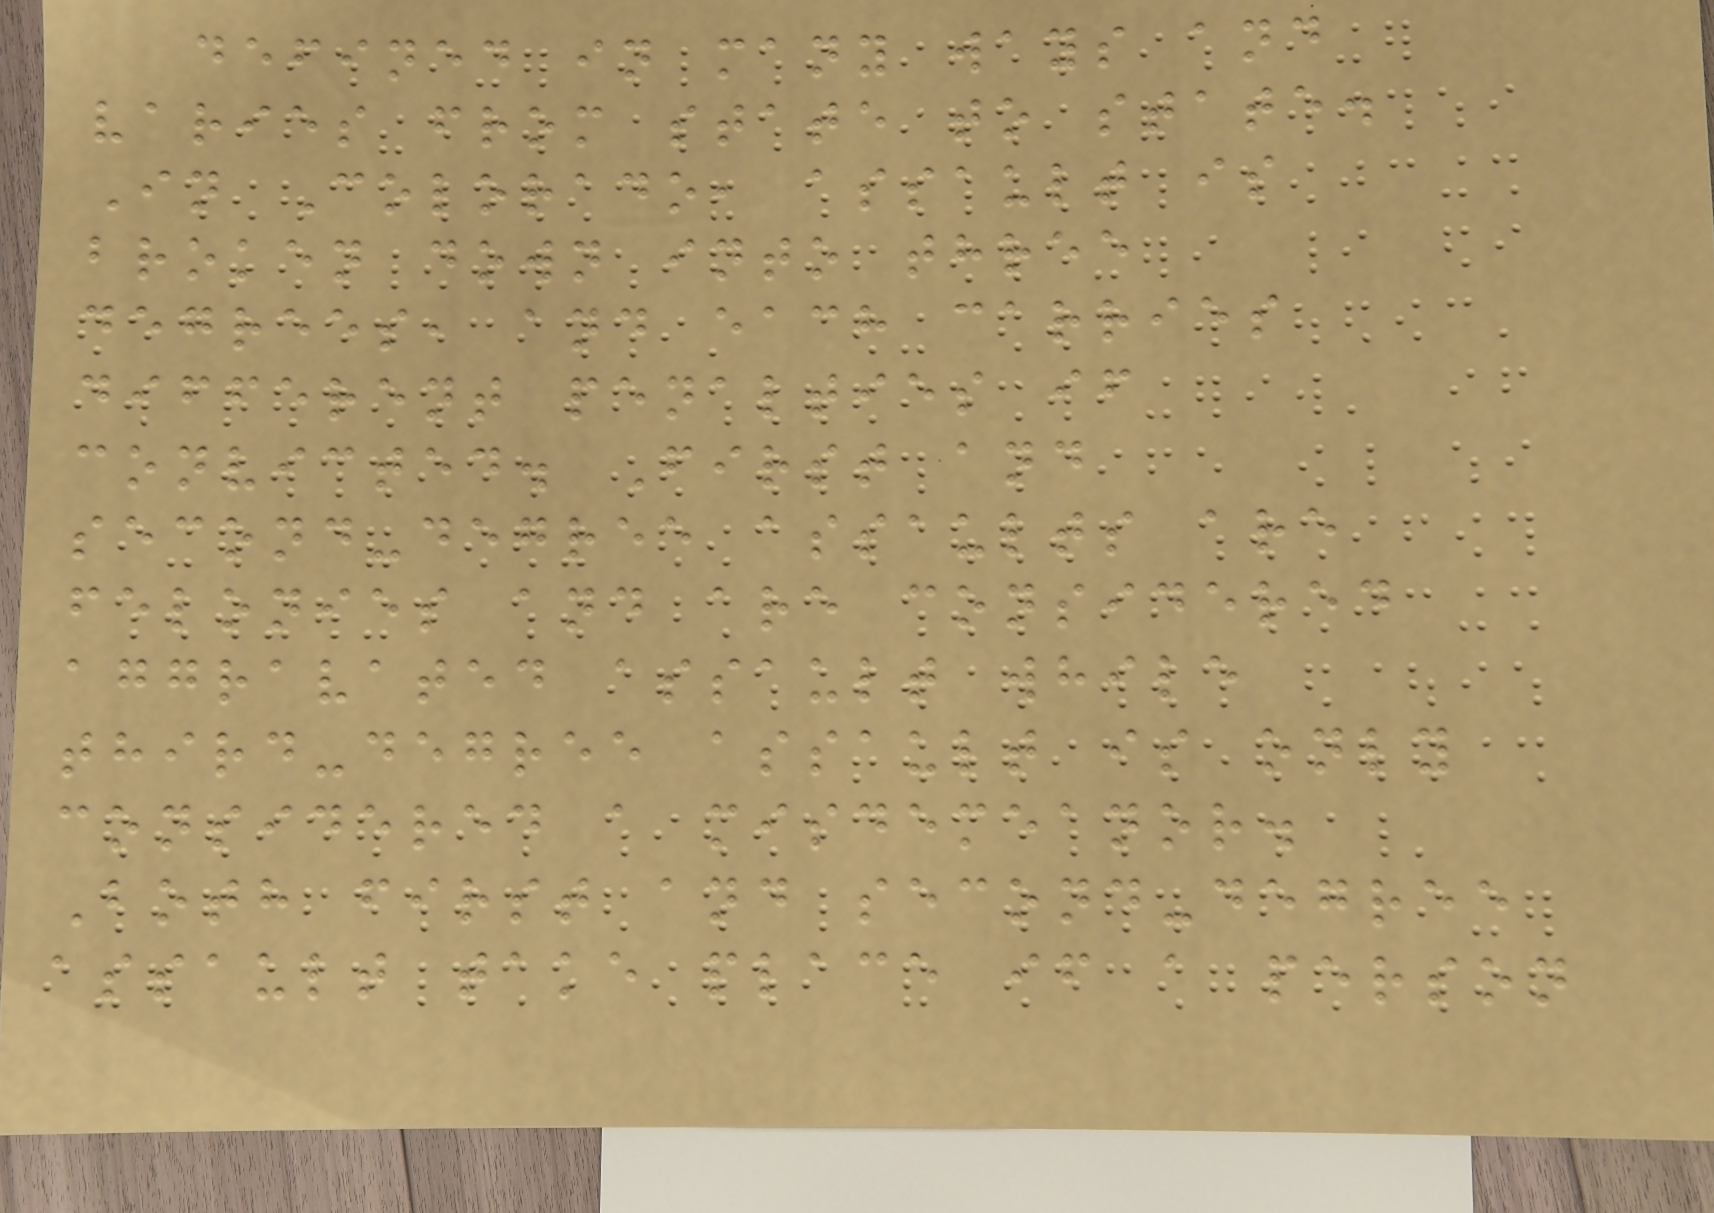defined in many ways and
varies from state to state.
In Colorado, assault is
broken down into three
degrees, and each carries
different penalties if
convicted. First and
second-degree assaults are
felonies and are considered
aggravated assault while
third-degree assault is only
considered a misdemeanor.
Both first and second-degree
assault take place if a person
